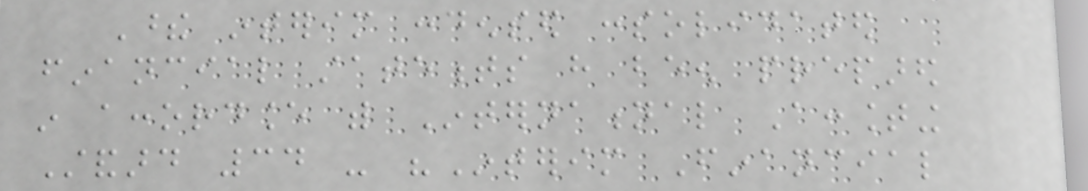These interim condensed consolidated
financial statements have been prepared
in accordance with International Accounting
Standard 34 - "Interim Financial
